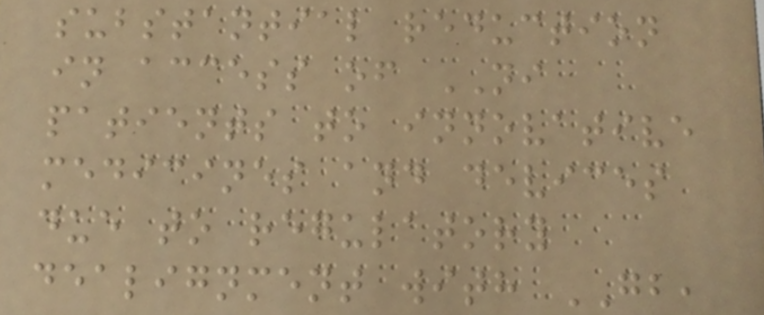substantial reduction
in access of NI
patients to innovative
medicines and devices
due to regulatory
dealignment with GB,
